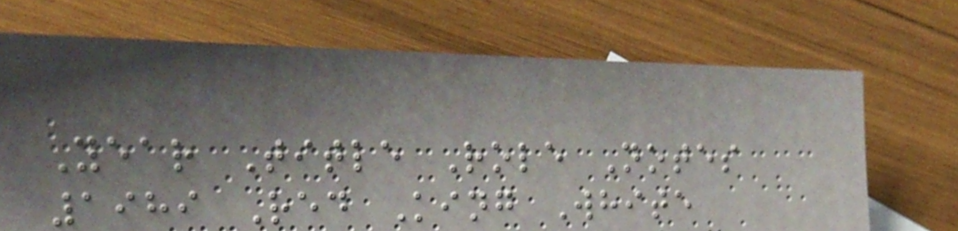Year Title Role Notes
1989 Red King White
